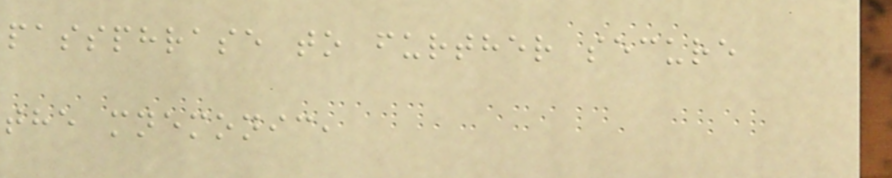passphrase to further secure
the mnemonic,
